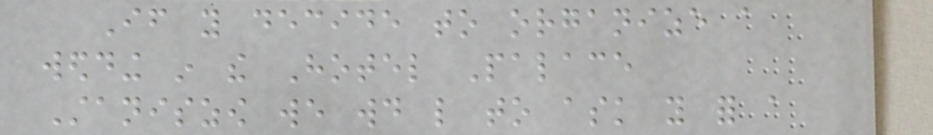If you decide to organize a
wedding in the Hotel Palace
Staniszow we would like to ask you for a
